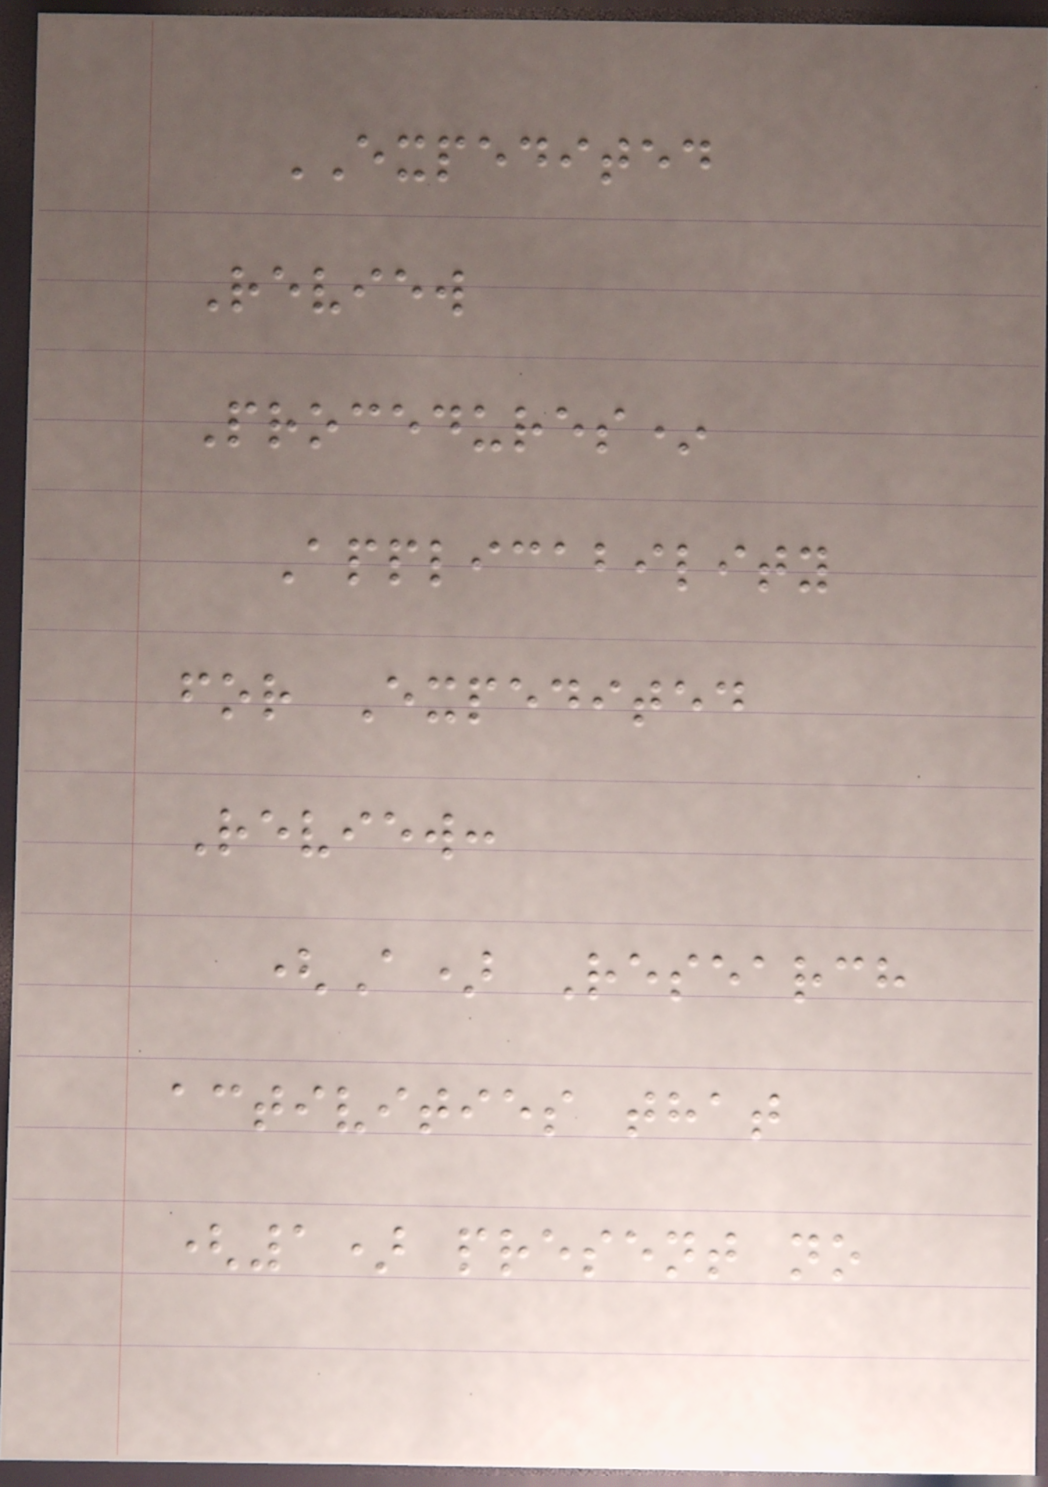EXPEDITED
Review
Procedures*
Applicability
for Expedited
Review:
(A) Research
activities that
(1) present no
